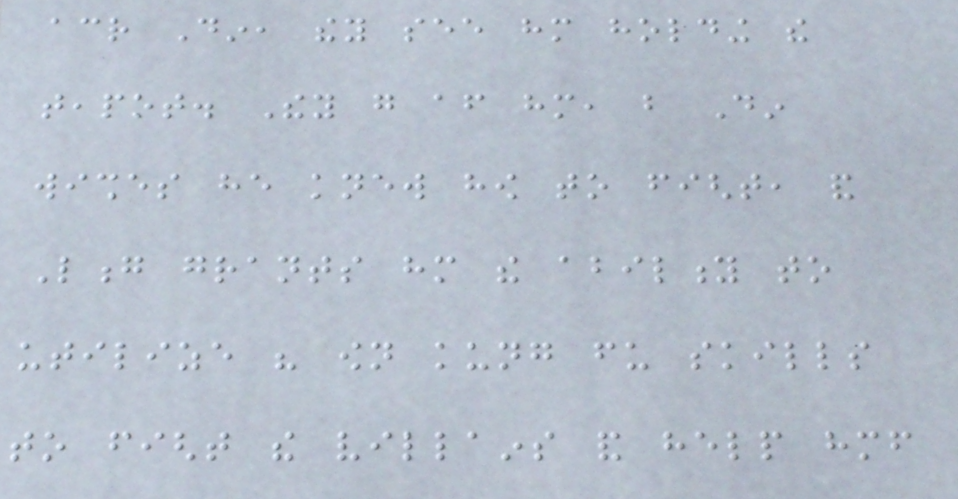across Din, they see him holding the
teapot. They go after him, but Din
wishes he knew how to fight, and
Long grants him the ability to
utilize his own kung fu skills
to fight the villains and help himself
